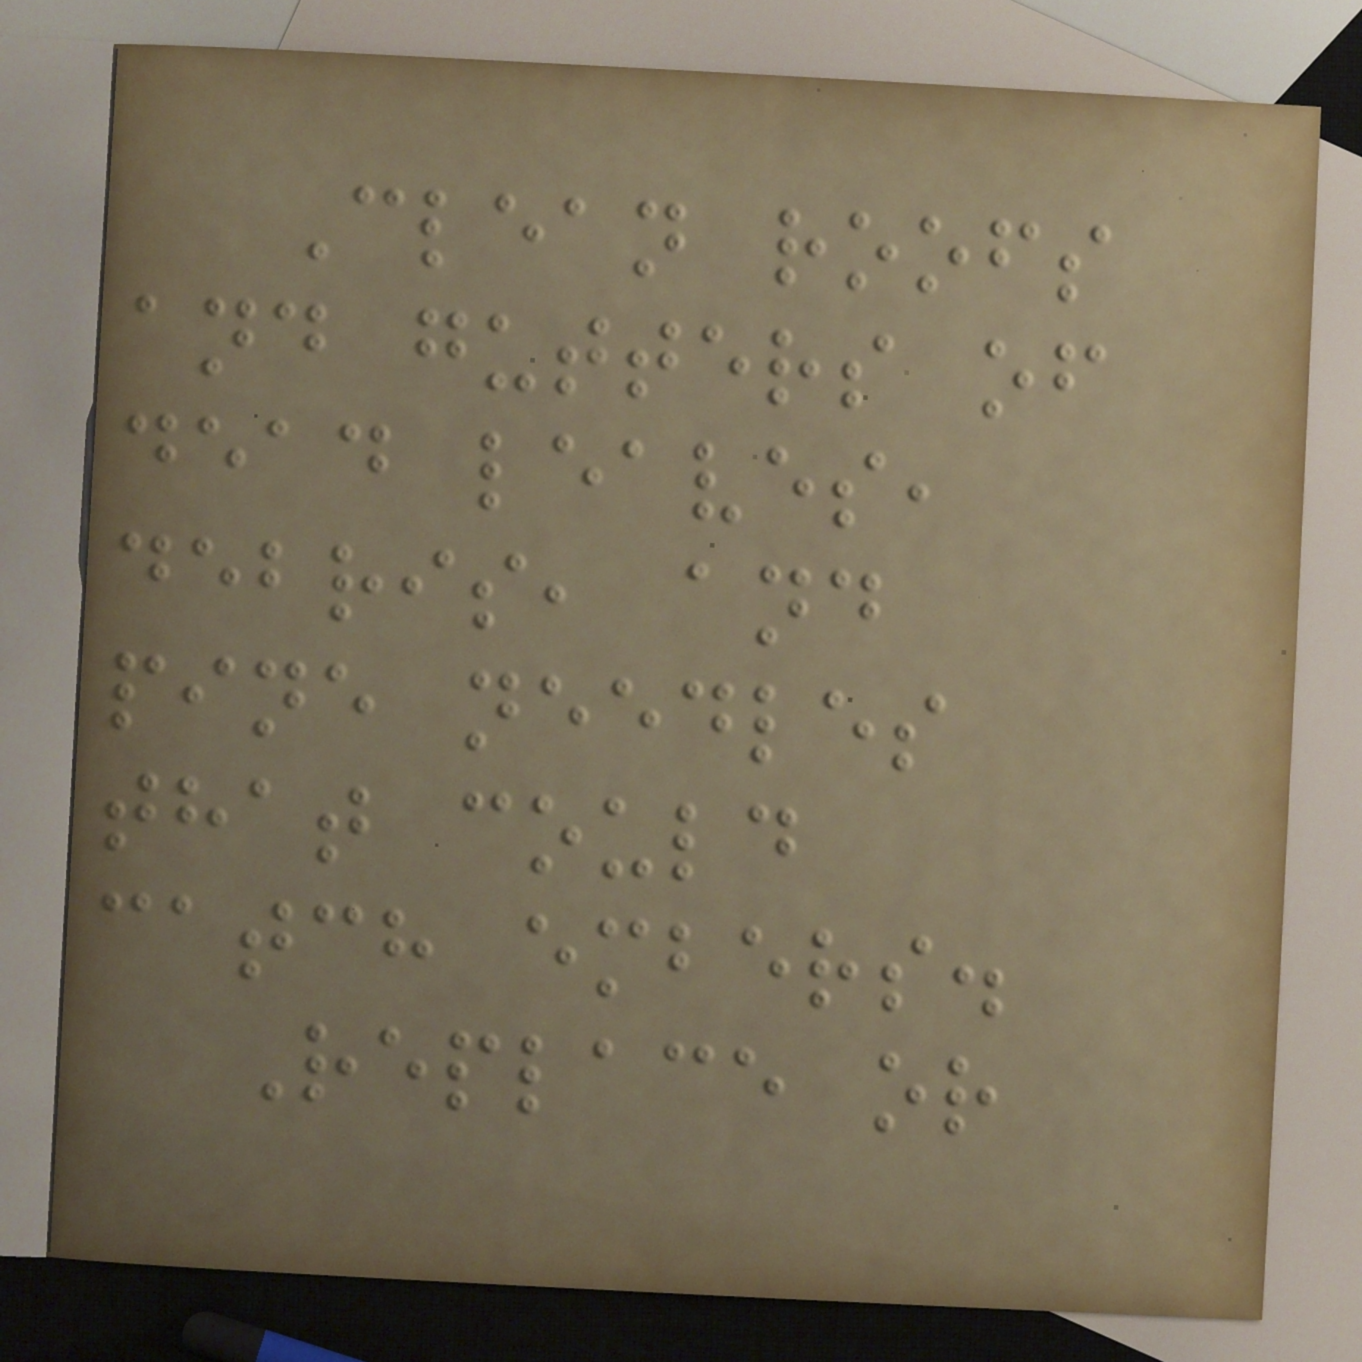Clean roofs
and gutters of
dead leaves,
debris, and
pine needles
that could
catch embers.
Replace or
